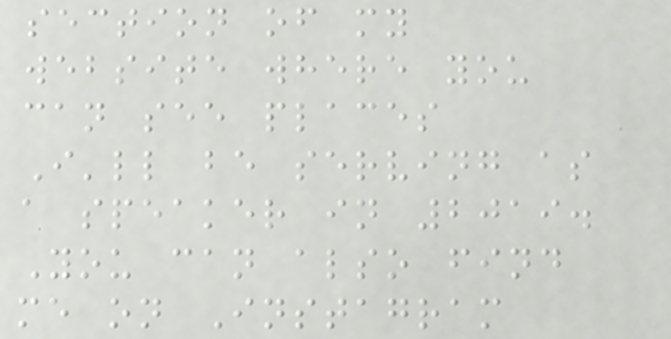section of my
website where you
can see places
I'll be serving as
a speaker in 2019.
You can also find
me on Instagram
